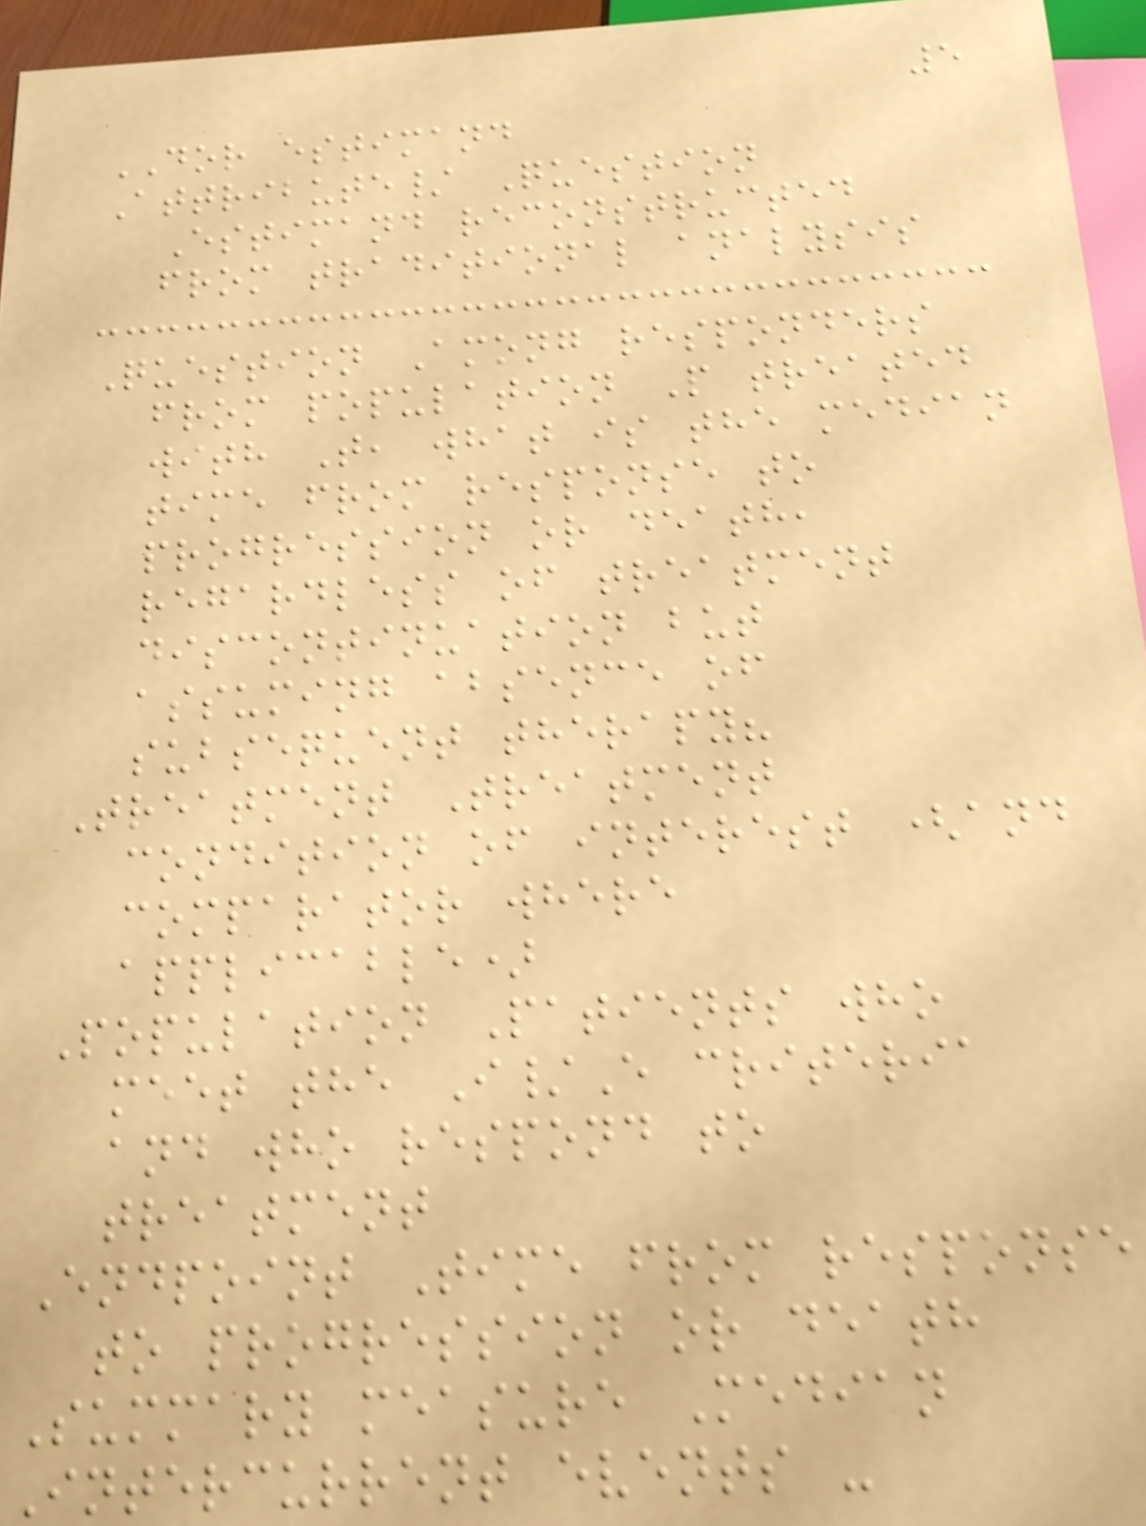5
DOR estimand
Attribute/ Question
Estimand reconstructed
from traditional analysis
Question Among responders
from population P treated
with T, what is the median
time from response to
progression or death,
regardless of treatment
discontinuation but
assuming absence of
subsequent therapy?
Treatment Treatment
condition of interest (and
comparator where
applicable)
Population Patients who
meet the I/E criteria
and who respond to
treatment
Endpoint Time from response
to progression or death
Summary measure Median
Intercurrent events -
